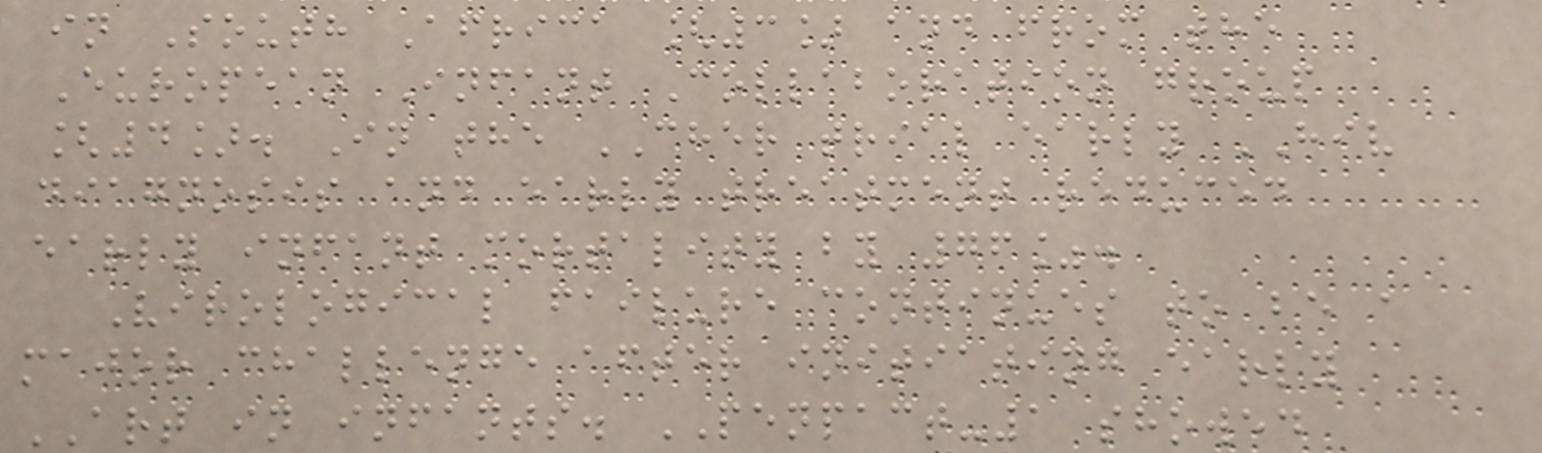in South Africa [3] and from the
European Infant Collaboration group
[4]. In the CHER trial early HIV
diagnosis and early treatment reduced
early infant mortality by 76%.
Virological failure continues to be a
major challenge after initiating early
ART in infants. PENPACT-1 showed
